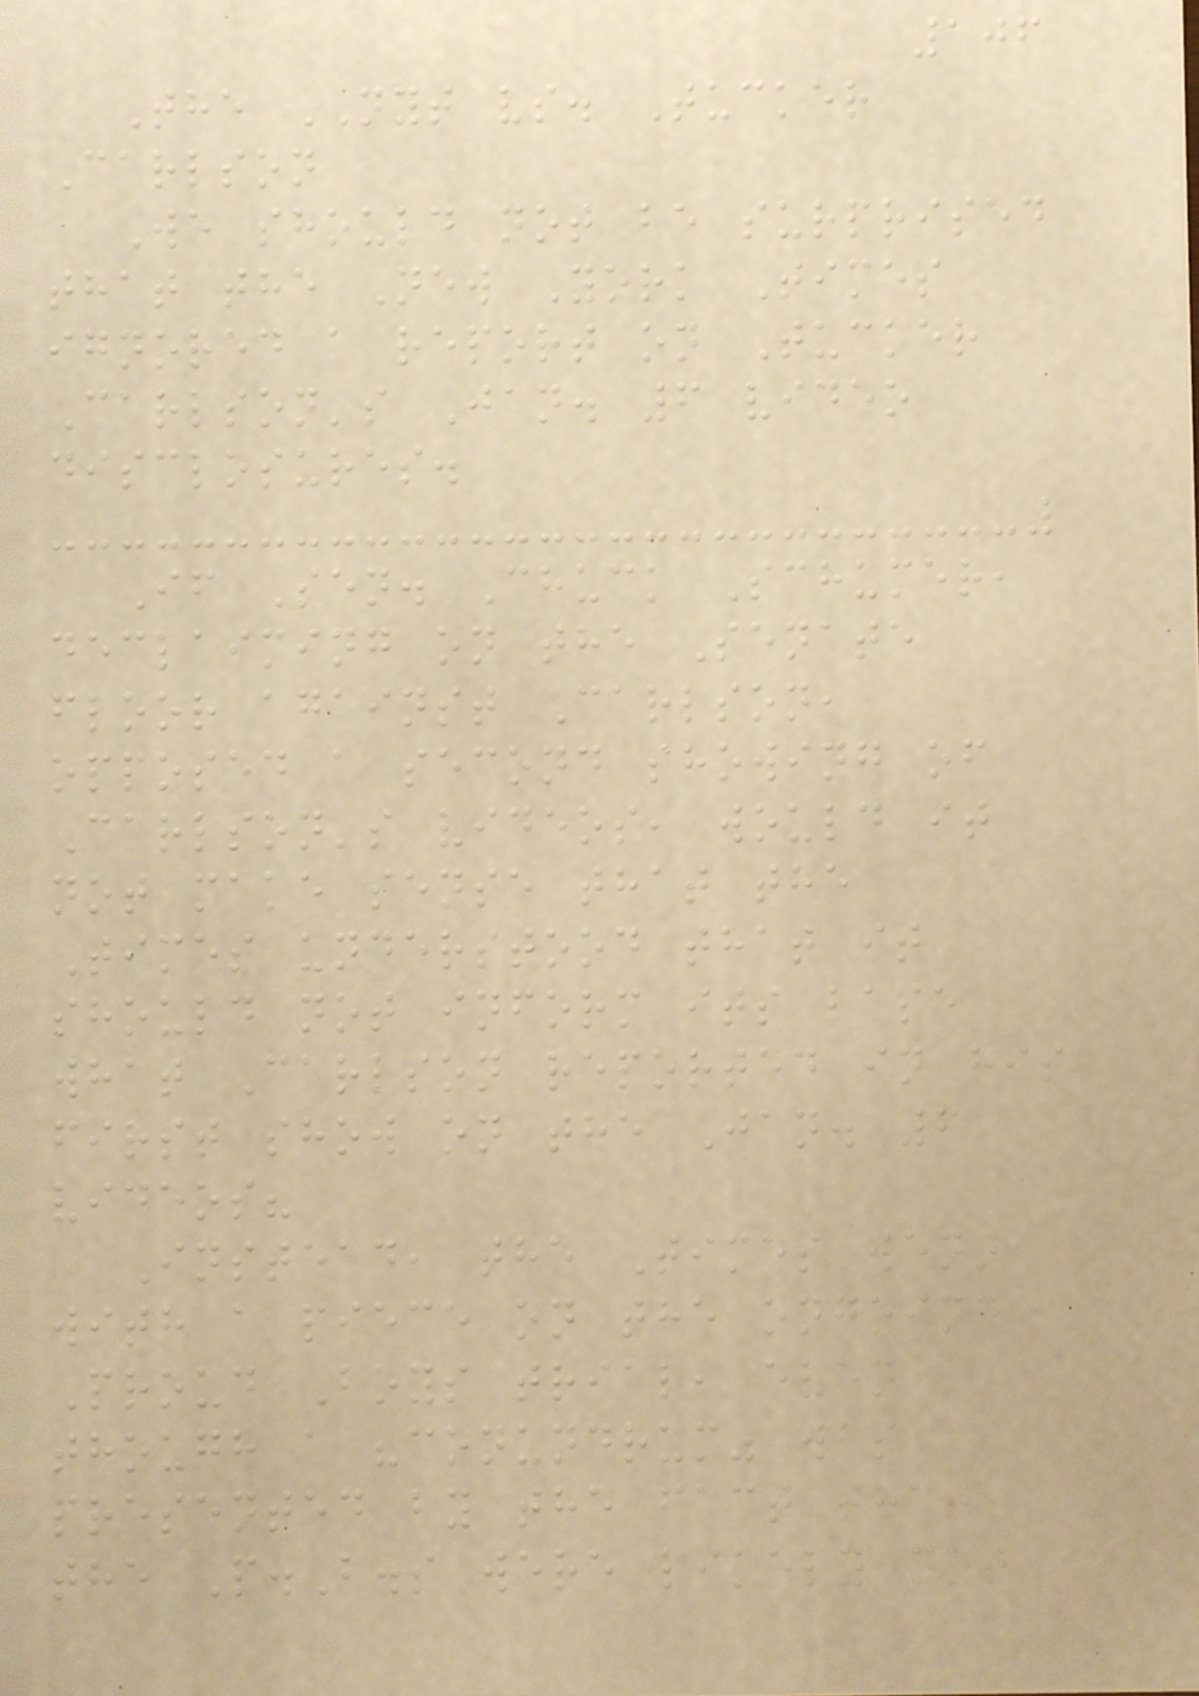106
The NYT vs. Tucker
Carlson
We should not be surprised
that the New York Times
ignored a report on Tucker
Carlson's Jan. 6 video
disclosures.
If Sen. Chuck Schumer,
declaiming on the Senate
floor against Carlson,
opposed a second showing of
Carlson's videos, would it
not make sense that the
Times understood that it
should not inform its base
what Carlson reported in his
first show on the Jan. 6
videos?
Instead, the Times went
with a piece on the ongoing
Proud Boys trial, even
though a "conundrum" was
presented by the fact that
the P.B.s were likely not
